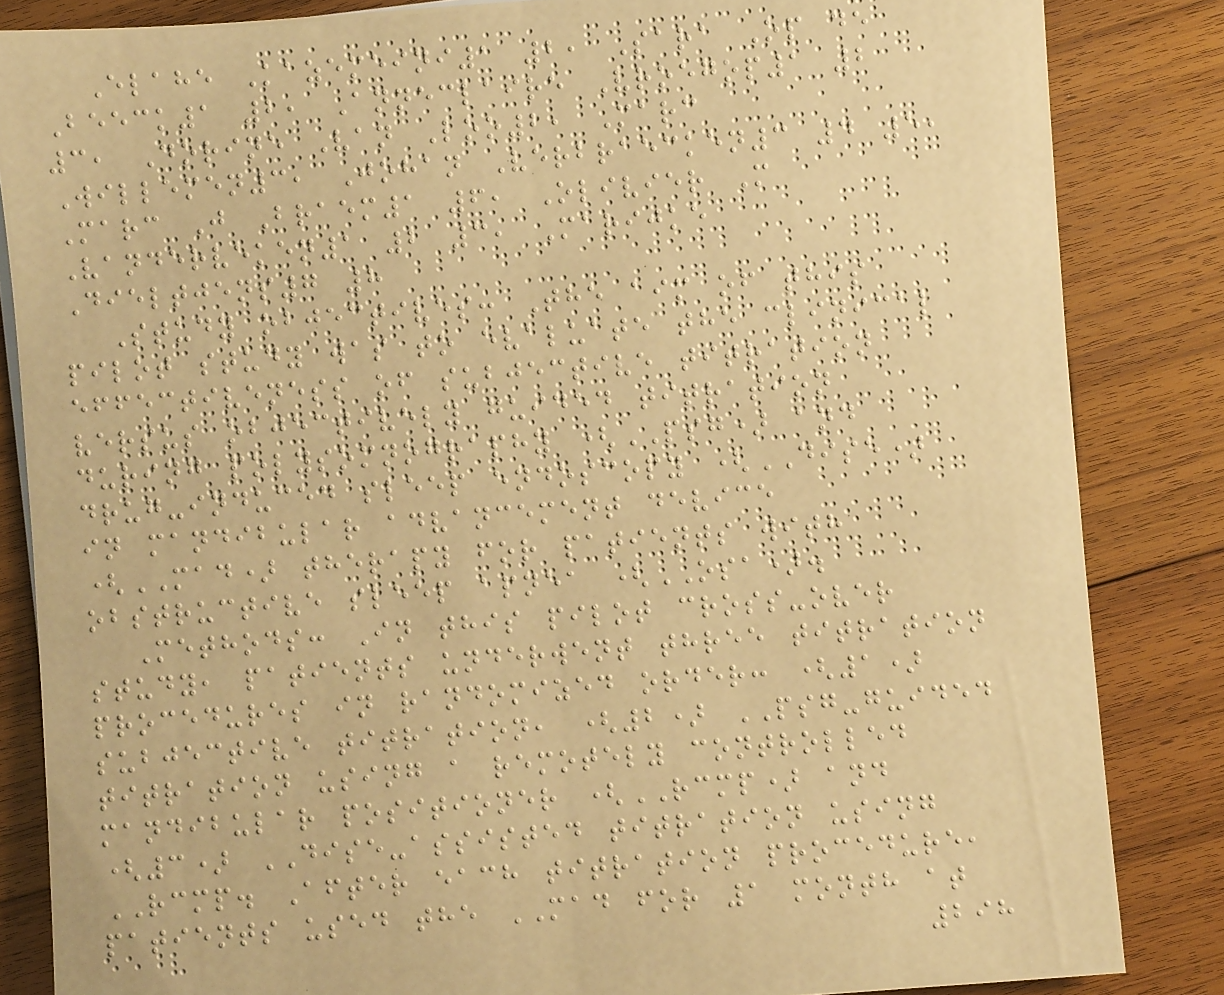Elahe Kazemeini1 2, Sara Op de
Beeck1 2, Anneclaire Vroegop1 2
3, Dorine Van Loo2, Marc
Willemen3, Johan Verbraecken3 4 5,
Marc J Braem1 6, Olivier M
Vanderveken1 2 3, Marijke
Dieltjens7 8
Study objectives: The aim of this
pilot study was to evaluate the clinical
effectiveness of subjective titration
versus objectively guided titration
during polysomnography (PSG) and
drug-induced sleep endoscopy (DISE)
in mandibular advancement device
(MAD) therapy for patients with
obstructive sleep apnea (OSA).
Methods: In this pilot cross-over
study, patients underwent three titration
procedures in randomized order: (1)
subjective titration, (2) PSG-guided
titration using a remotely controlled
mandibular positioner (RCMP) and
(3) DISE-assisted titration using
RCMP. After each titration procedure,
patients used the MAD for 1 month at
298
